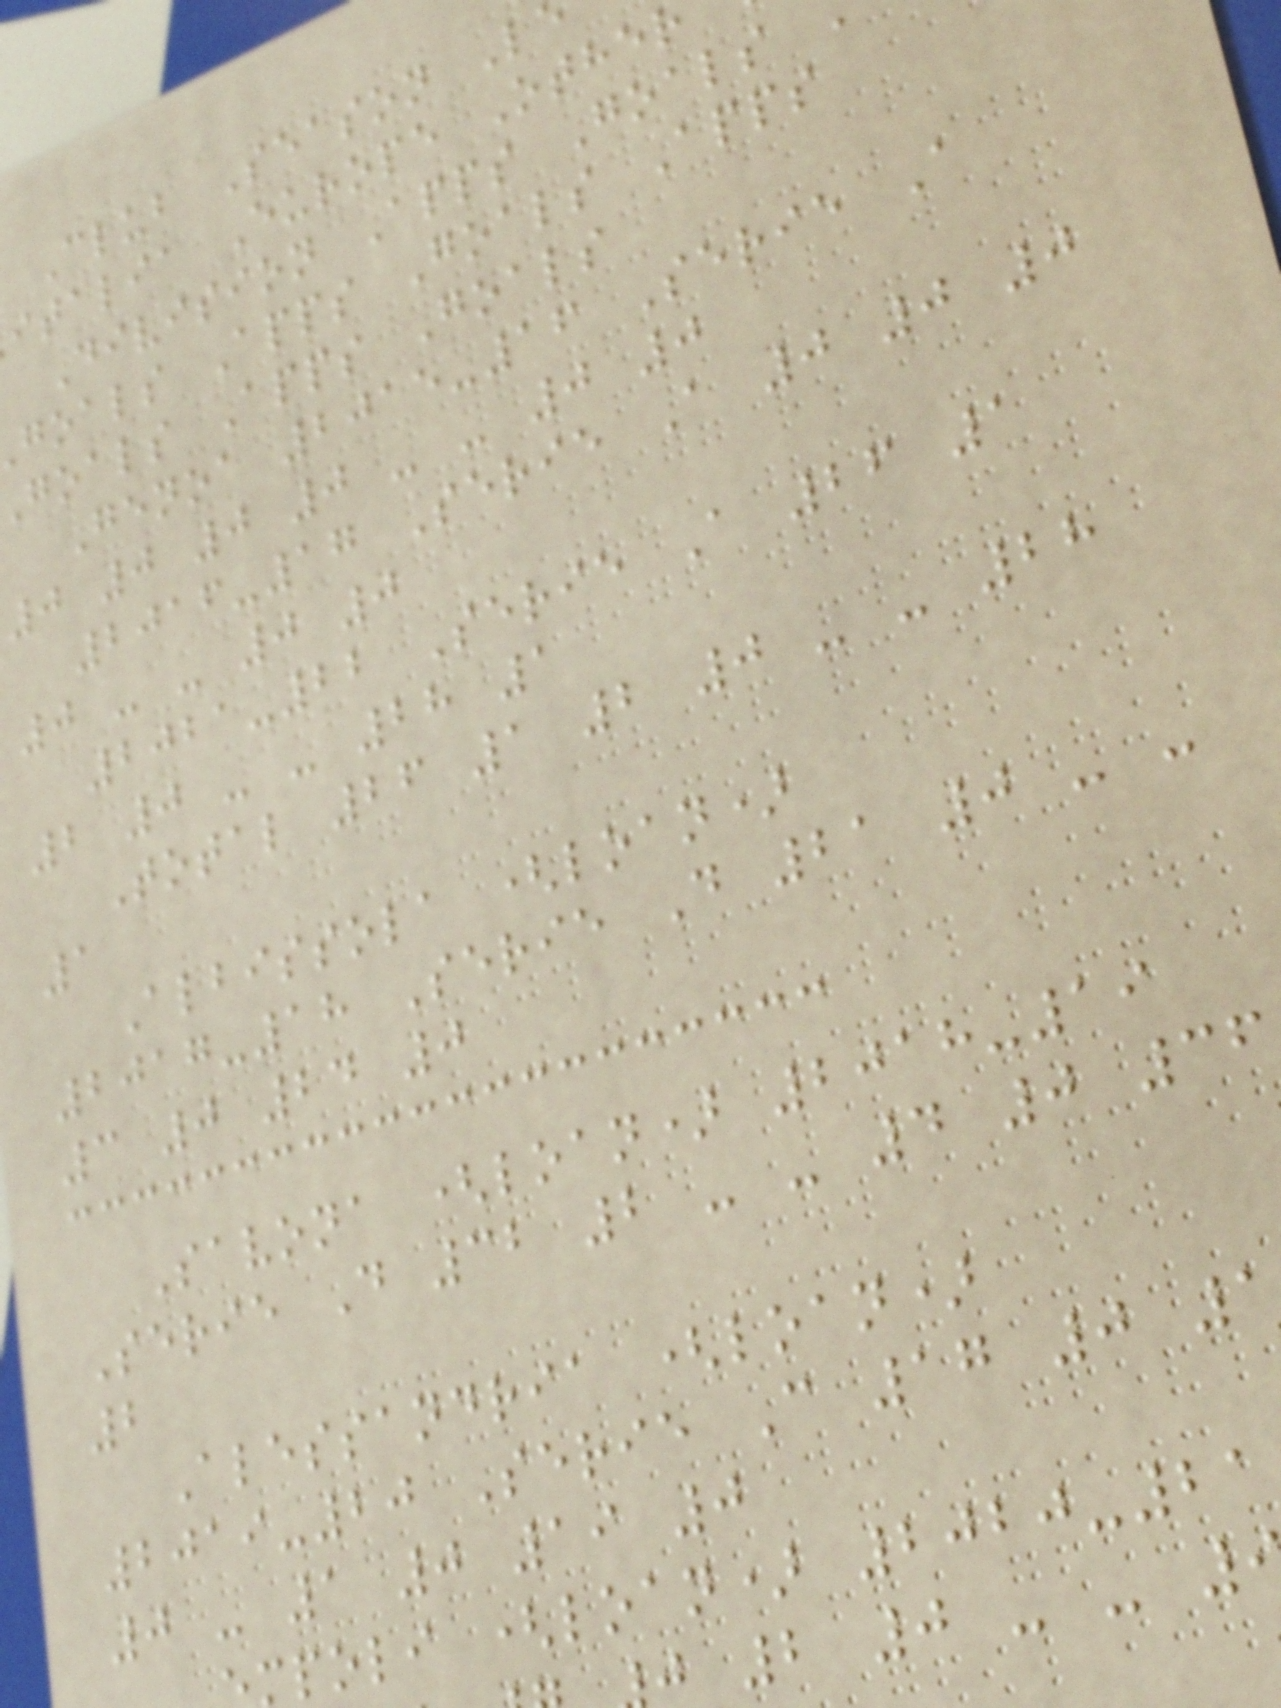Club Season L
italia Europe Other
Division Apps Goals
goals Apps Goals Apps
goals Apps Goals
Genoa 2015-16 Serie A
0 0 0 0 - - 0 0
2016-17 Serie A 0 0 0
0 - - 0 0
2021-22 Serie A 26 1
2 0 - - 28 1
Total 26 1 2 0 - - 28
1
Albissola (loan)
2017-18 Serie D 21 0 - -
3 0 24 0
Savona (loan) 2018-19
Serie D 32 2 - - 4 0 36
2
Alessandria (loan)
2019-20 Serie C 17 0 1
0 - 1 0 19 0
mpoli (loan) 2020-21
j 2 0 - -
